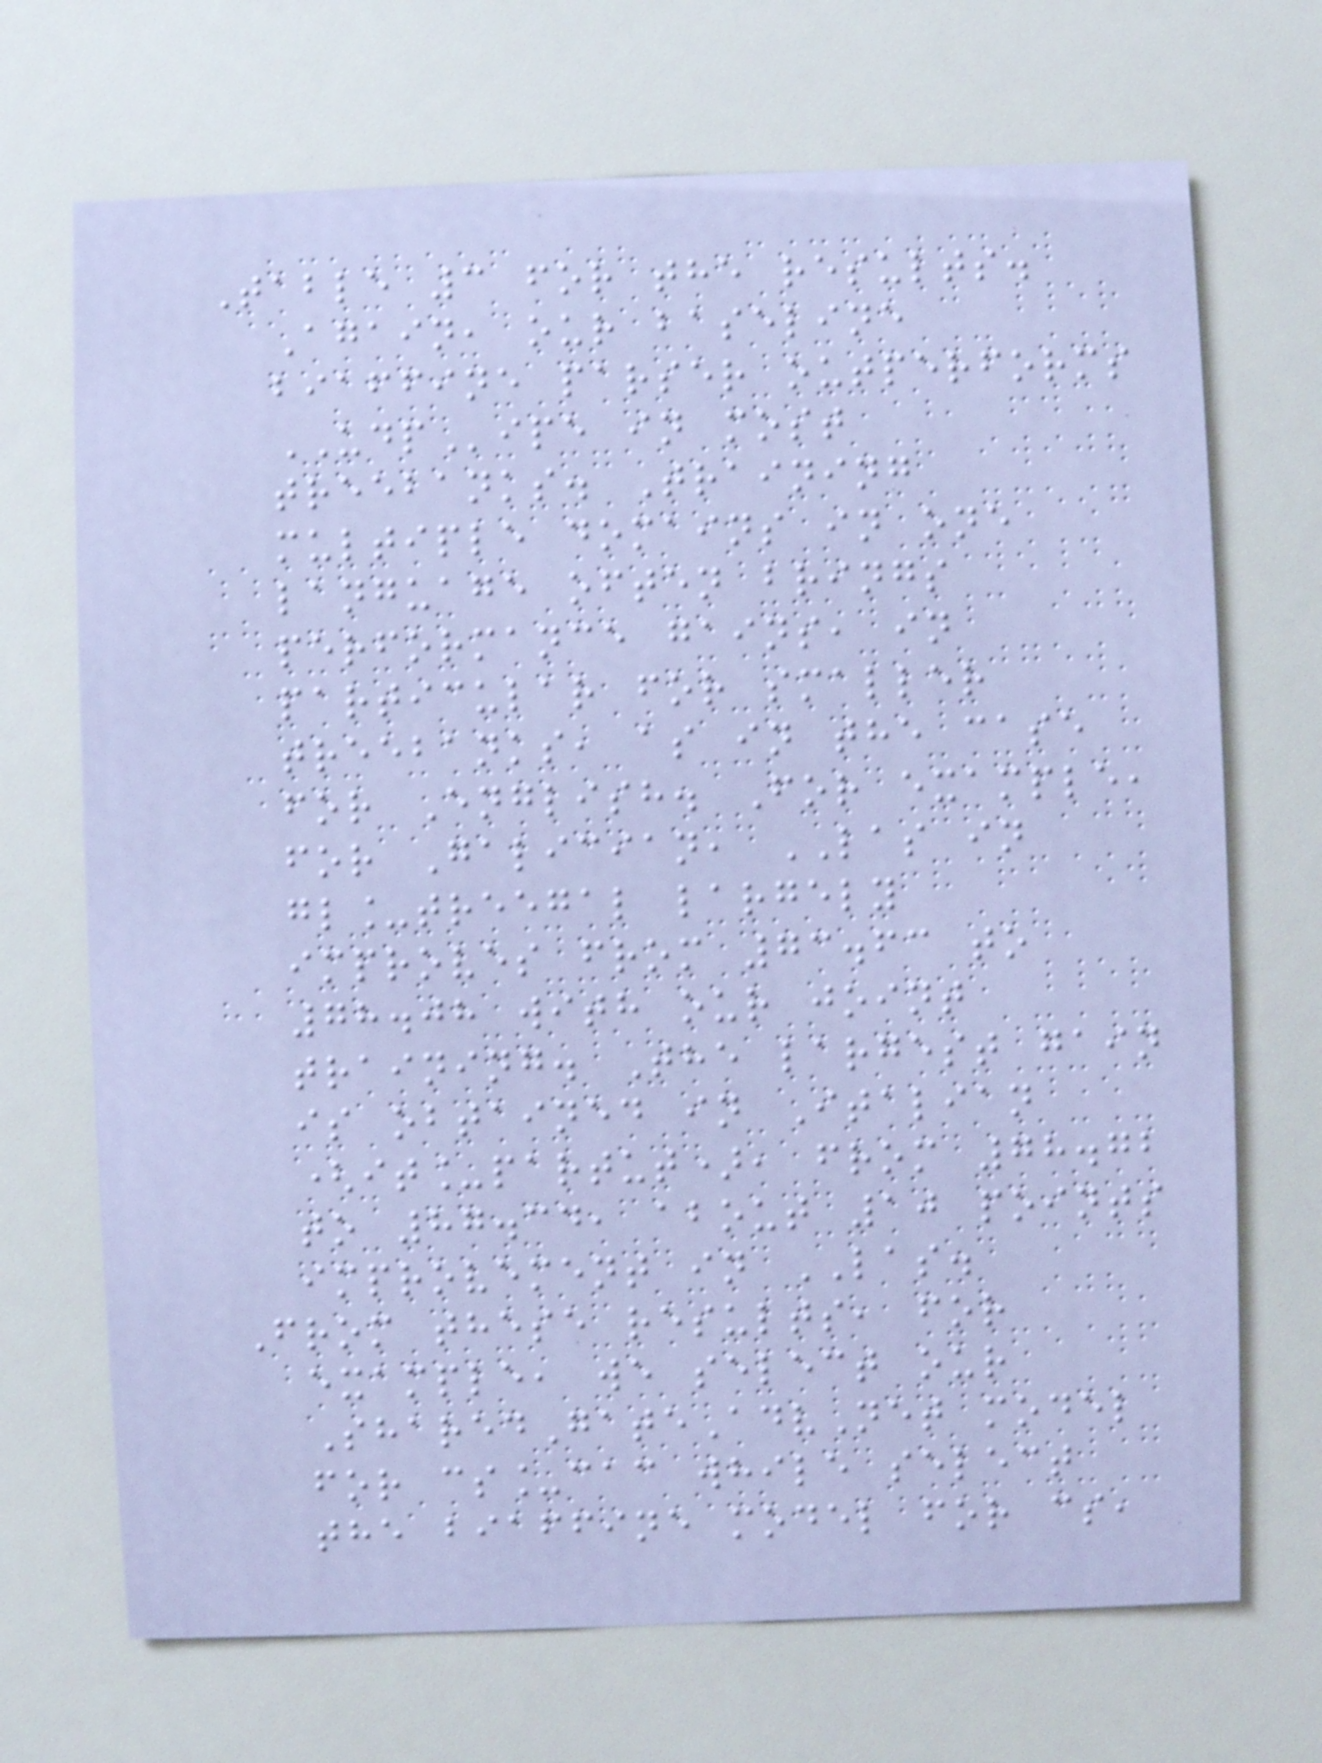Table 3 for the results.
Again, our baseline
biaffine parser outperforms
UDPipe in most
treebanks. Training
multiple domains in one
language often brings
performance gains, in
particular for smaller
treebanks, as in the case
for English. For example,
for Galician, LAS in
gl_treegal largely
improves from 73.63 to
78.08 with our joint
training. The largest gain
is obtained in Italian
(it_partut), from 78.72
to 87.34, about 10 points
improvement in LAS.
From these results, for
example, we select our
SharedGateAdvNet model
for cs_cac while select
the biaffine model for cs,
